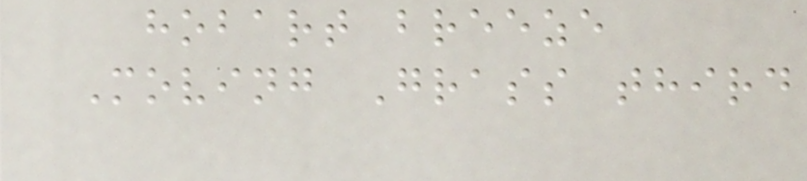hobart breeze
Moving Grass third
